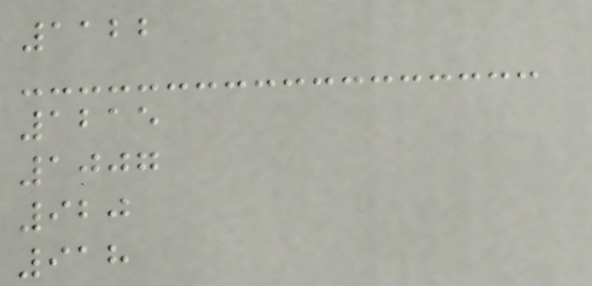1122
1215
1007
920
918
